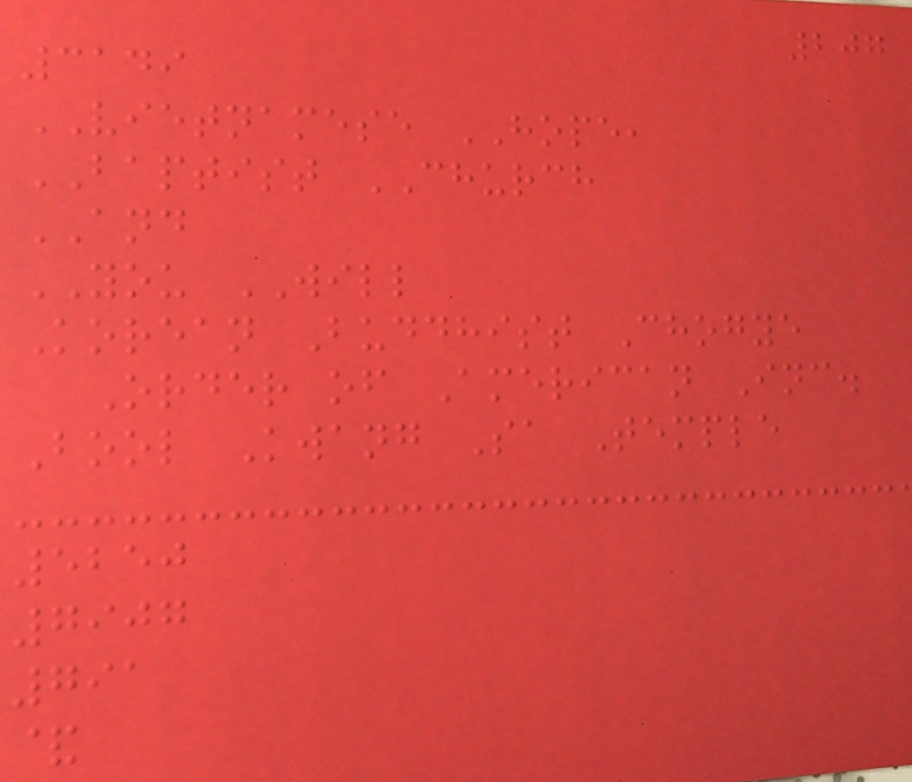207
3149
VIETNAMESE HOPE,
BAPTIST CHURCH
AND
YOU WILL
Korean Buddhist Chogye
Order of American Inc.
Bool Kwang Sa Temple
5250
7907
791
&
